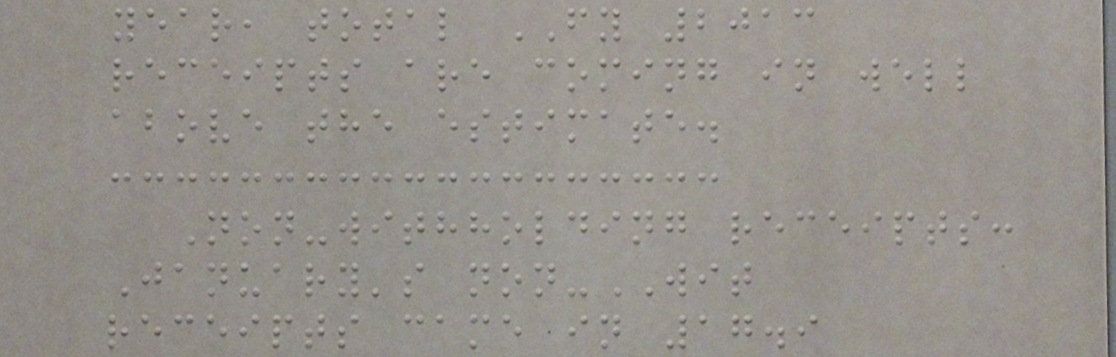year, total FY 2013
receipts are coming in well
above the estimate.
Non-withholding receipts:
January's non-WIT
receipts came in 17.9
